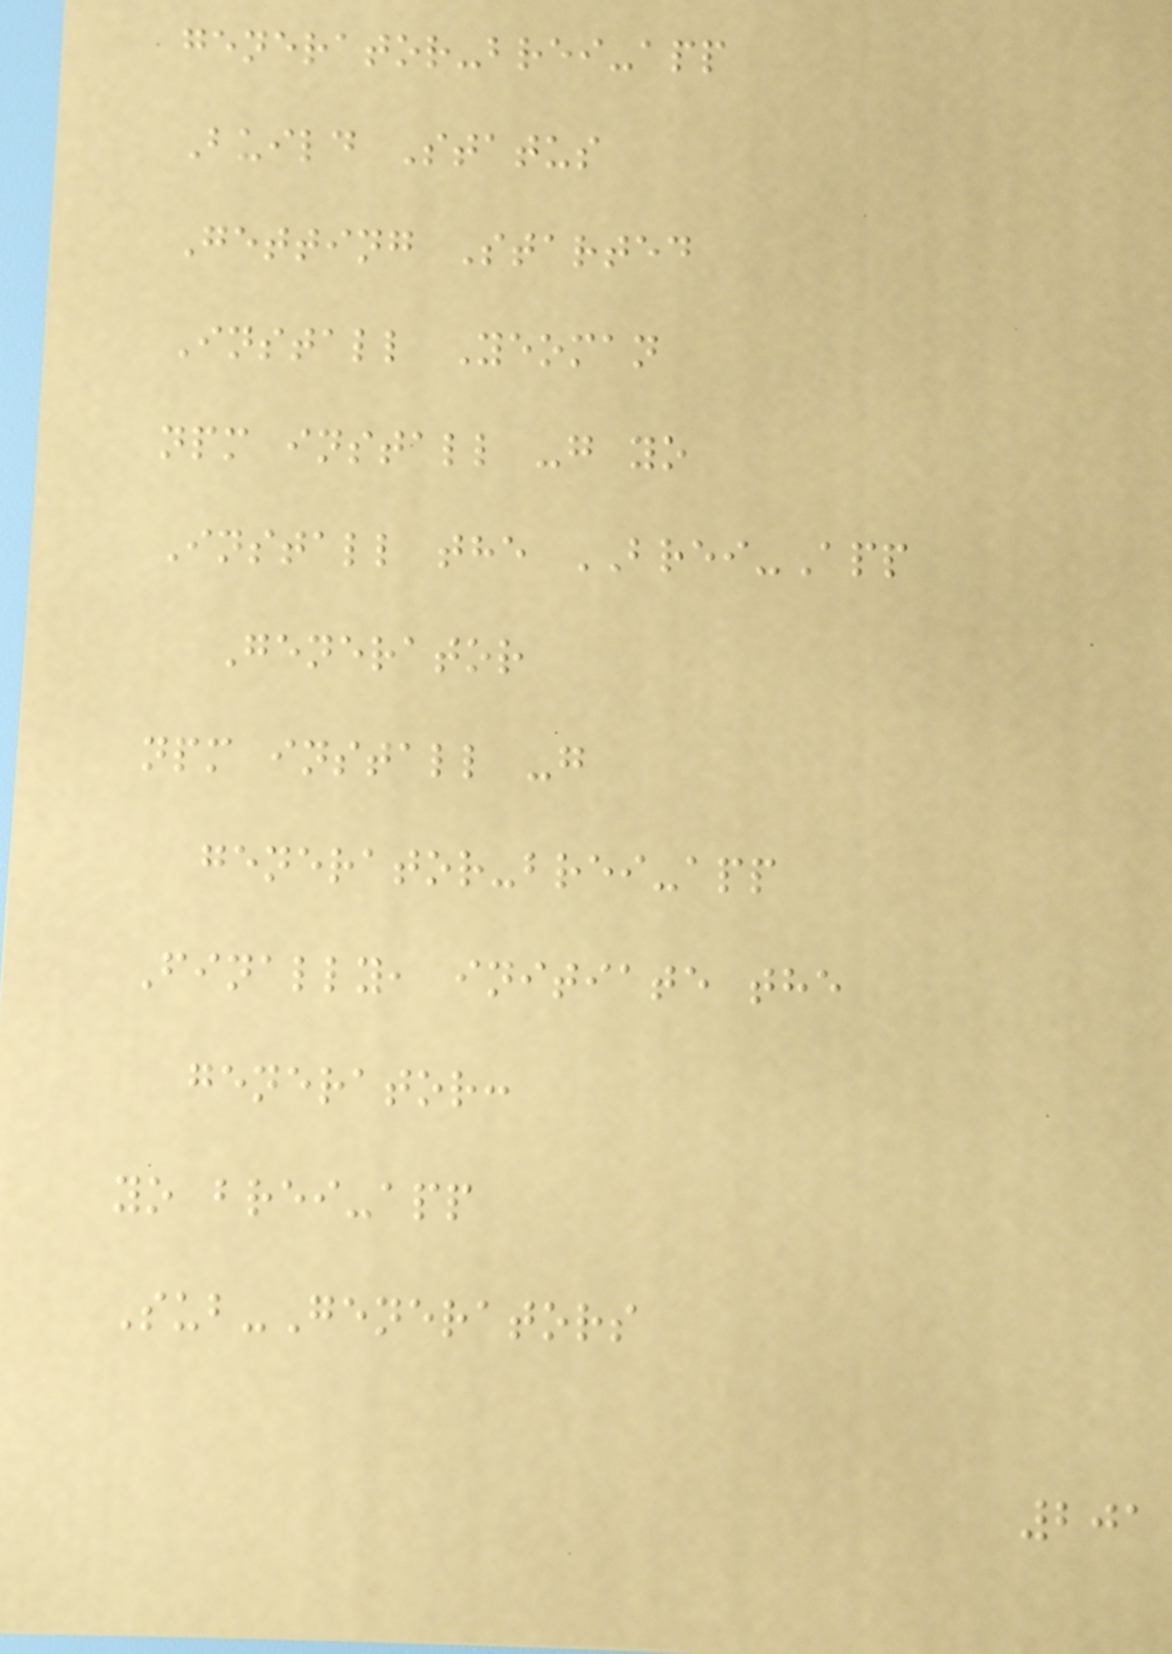generator-brei-app
Build Status
Getting Started
Install Yeoman
npm install -g yo
Install the BREI-App
Generator
npm install -g
generator-brei-app
Finally, initiate the
generator:
yo brei-app
Sub-Generators
201
